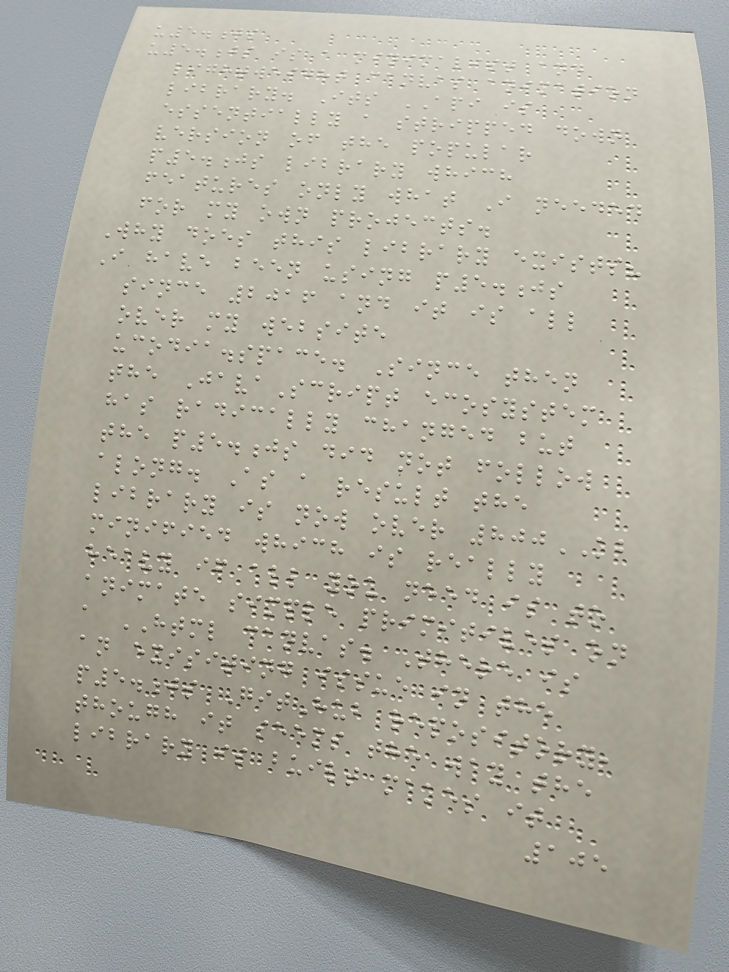u5.js
u5.js is a minimalist and
lightweight canvas animation
library. Its API is
essentially a stripped down
version of the popular
p5.js library which
features only what I needed
for my own projects.
Why does this library exists?
I have been using p5.js
since 2016 and it is all
over my website
ucodia.space. Since then
the JavaScript ecosystem
has radically changed but
the p5.js did not follow
along. As a result the
library is now over 800KB
minified which is really
heavy if all you need is to
animate simple primitives on
a HTML canvas. There is
an exisiting issue in the
p5.js GitHub repository,
though it seems the way the
library is built makes it
105
